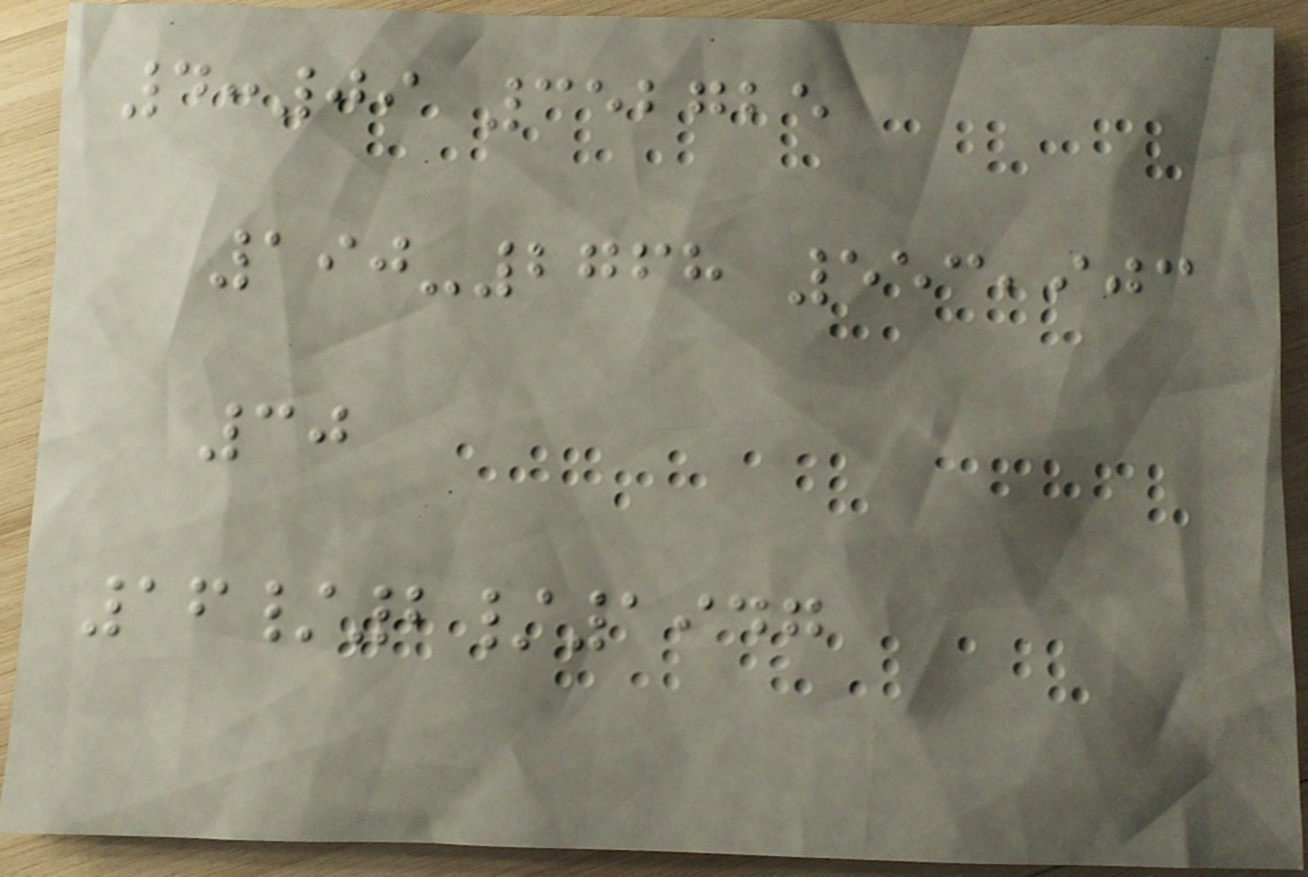4:09 352725
190-2768 553,903
30
16/2/1947
